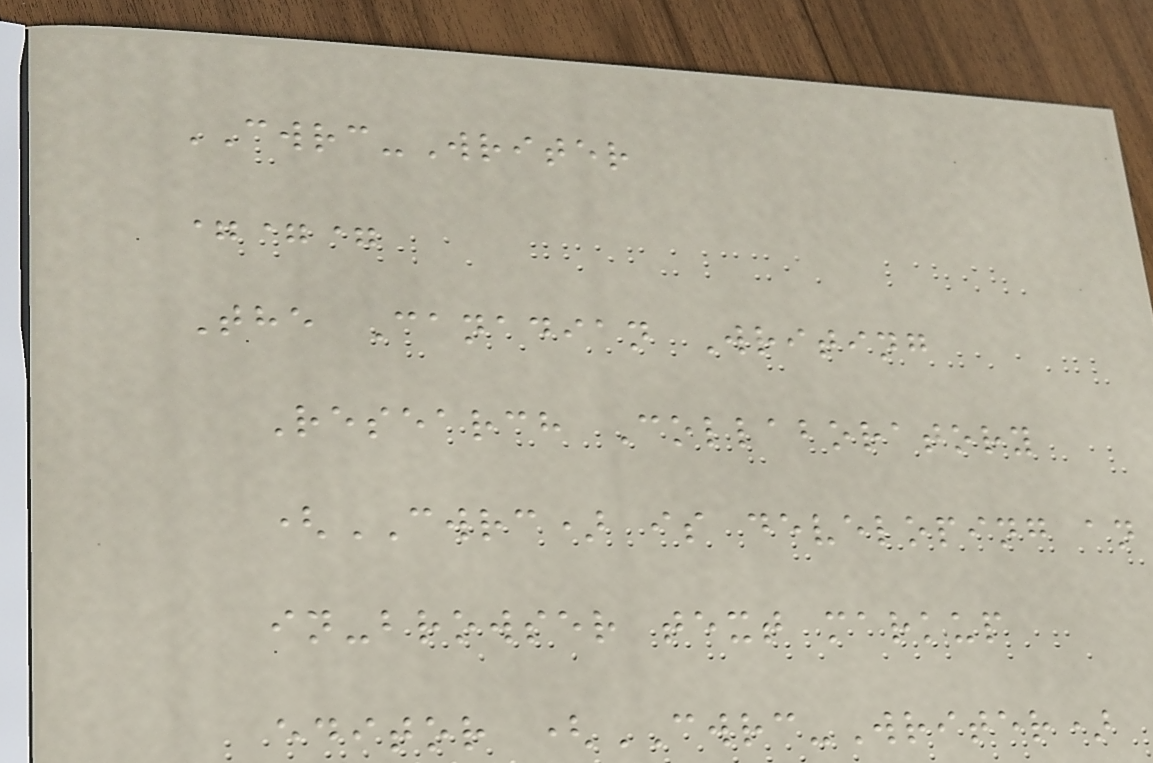CWRC-Writer
===
The Canadian Writing
Research Collaboratory
(CWRC) is developing an
in-browser text markup
editor (CWRC-Writer)
